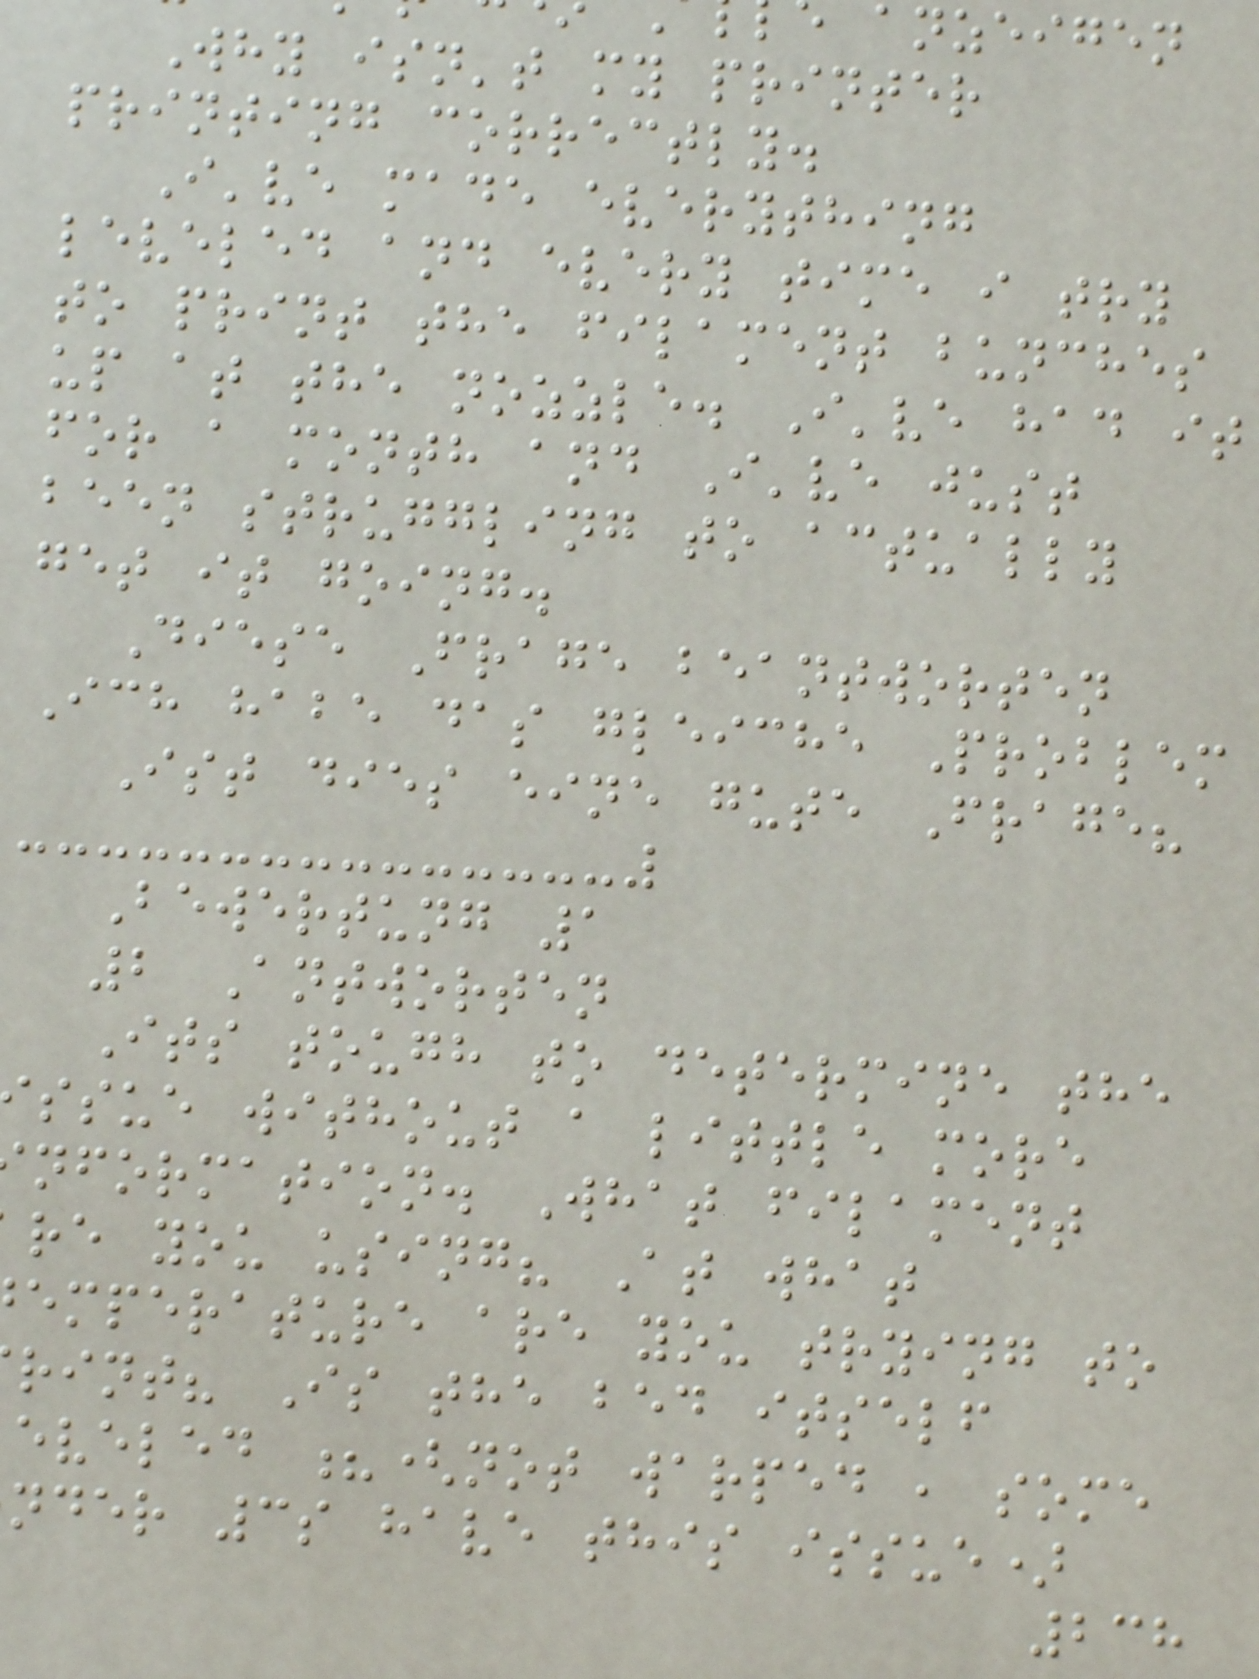anzeigen
Why isn't my printer
printing correctly.
I've made everything
leveled and every time i try
to print the filament bunches
up at the nozzle. I've had it
for a month and I've just
been struggling to actually
get it going.
Diese Frage beantworten
Ich habe das gleiche Problem
Ist dies eine gute Frage?
Bewertung 1
2 Antworten
Its tough to determine the
ssue without a little more
nformation. What filament
re you using? At what
emperature are you trying to
rint? Is the bed itself
eveled ?(not warped , some
nder 3s have this issue)
238
